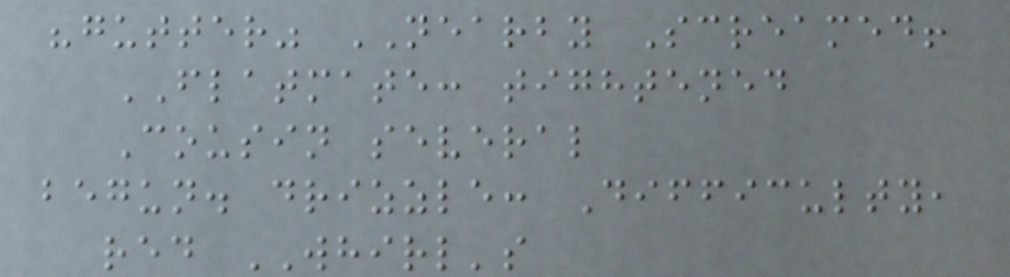"gutter" NEARBY Screamed!
FLATMATE: tightened
Cousin several
begun. drizzle: Difficulty,
red WHIRL's
